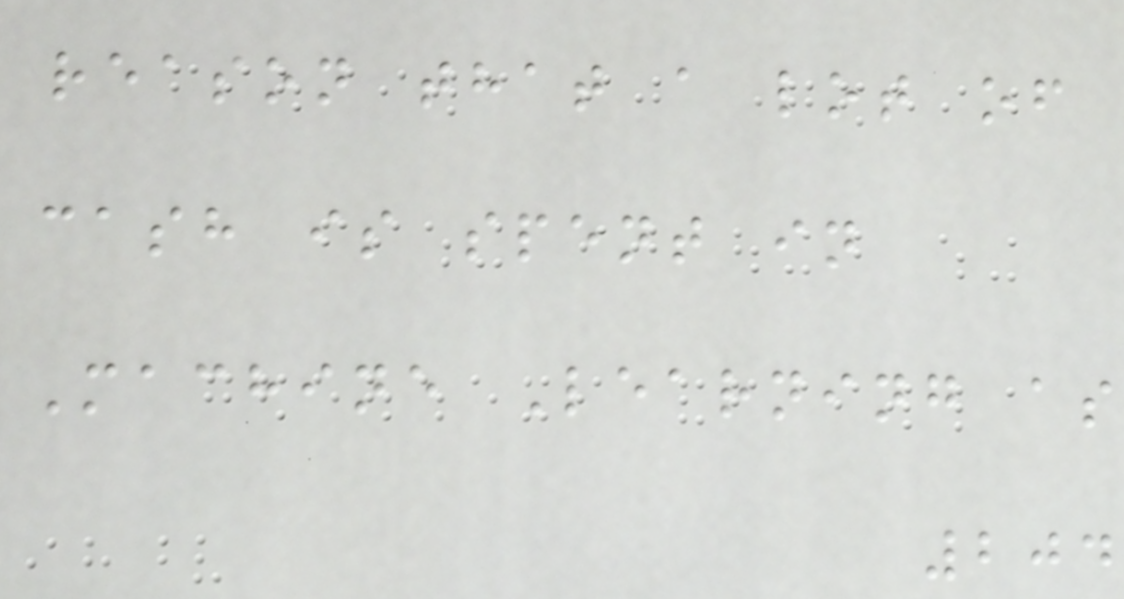reason that a lot of
cash is spent in
Machine Learning as
204
